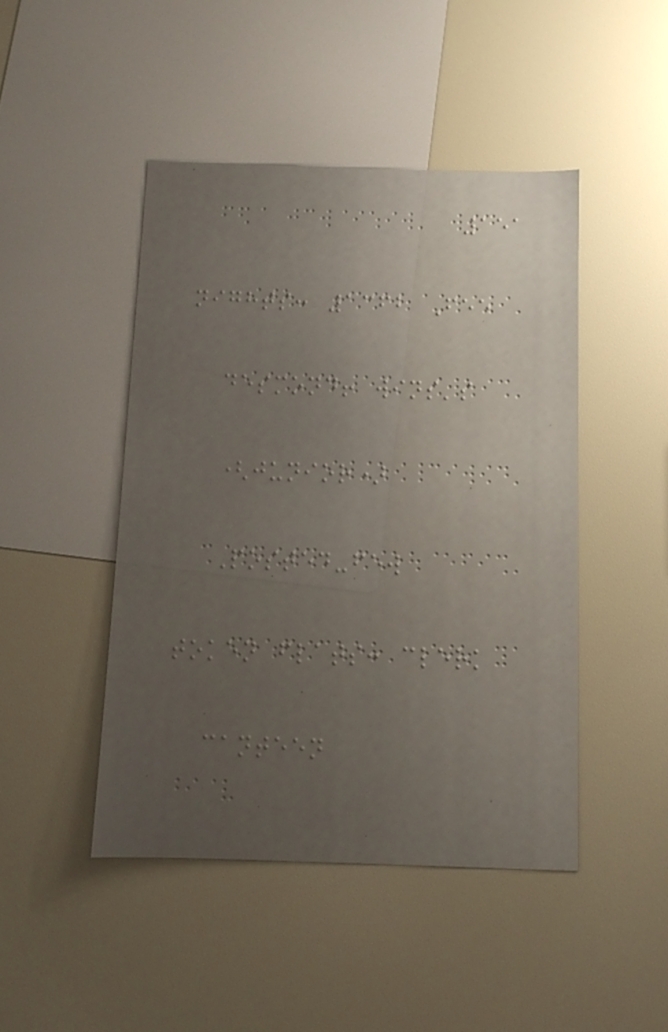151
nights: 1362 Fee
desmond! wins's
(junior)
Posted-few
token flats: clerk
canteen
